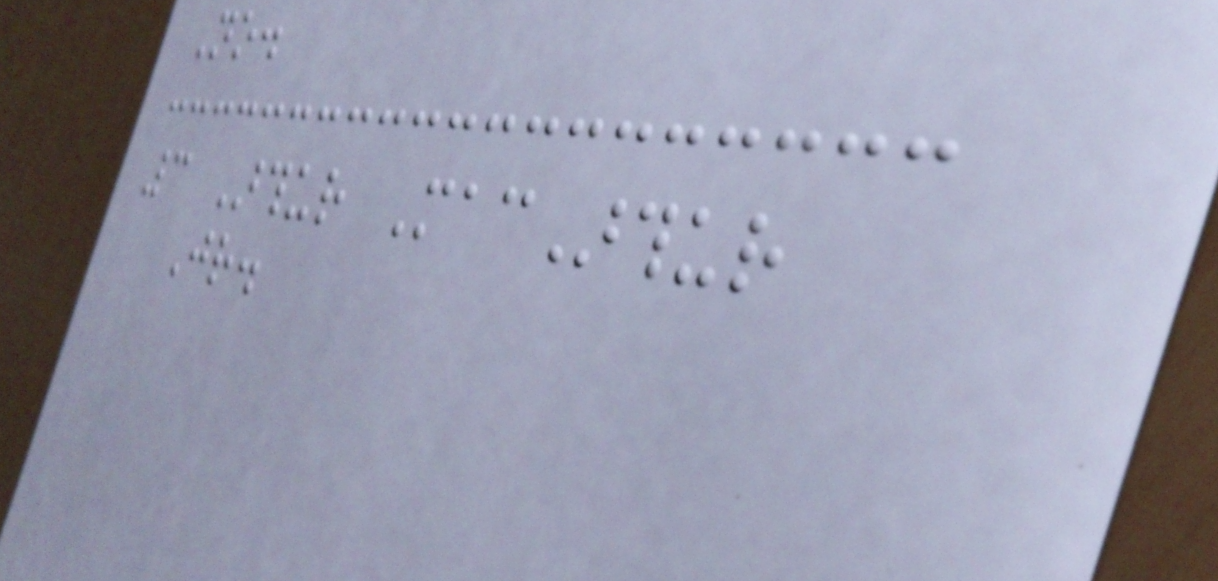No.
3 Arthur MacArthur
Jr.
